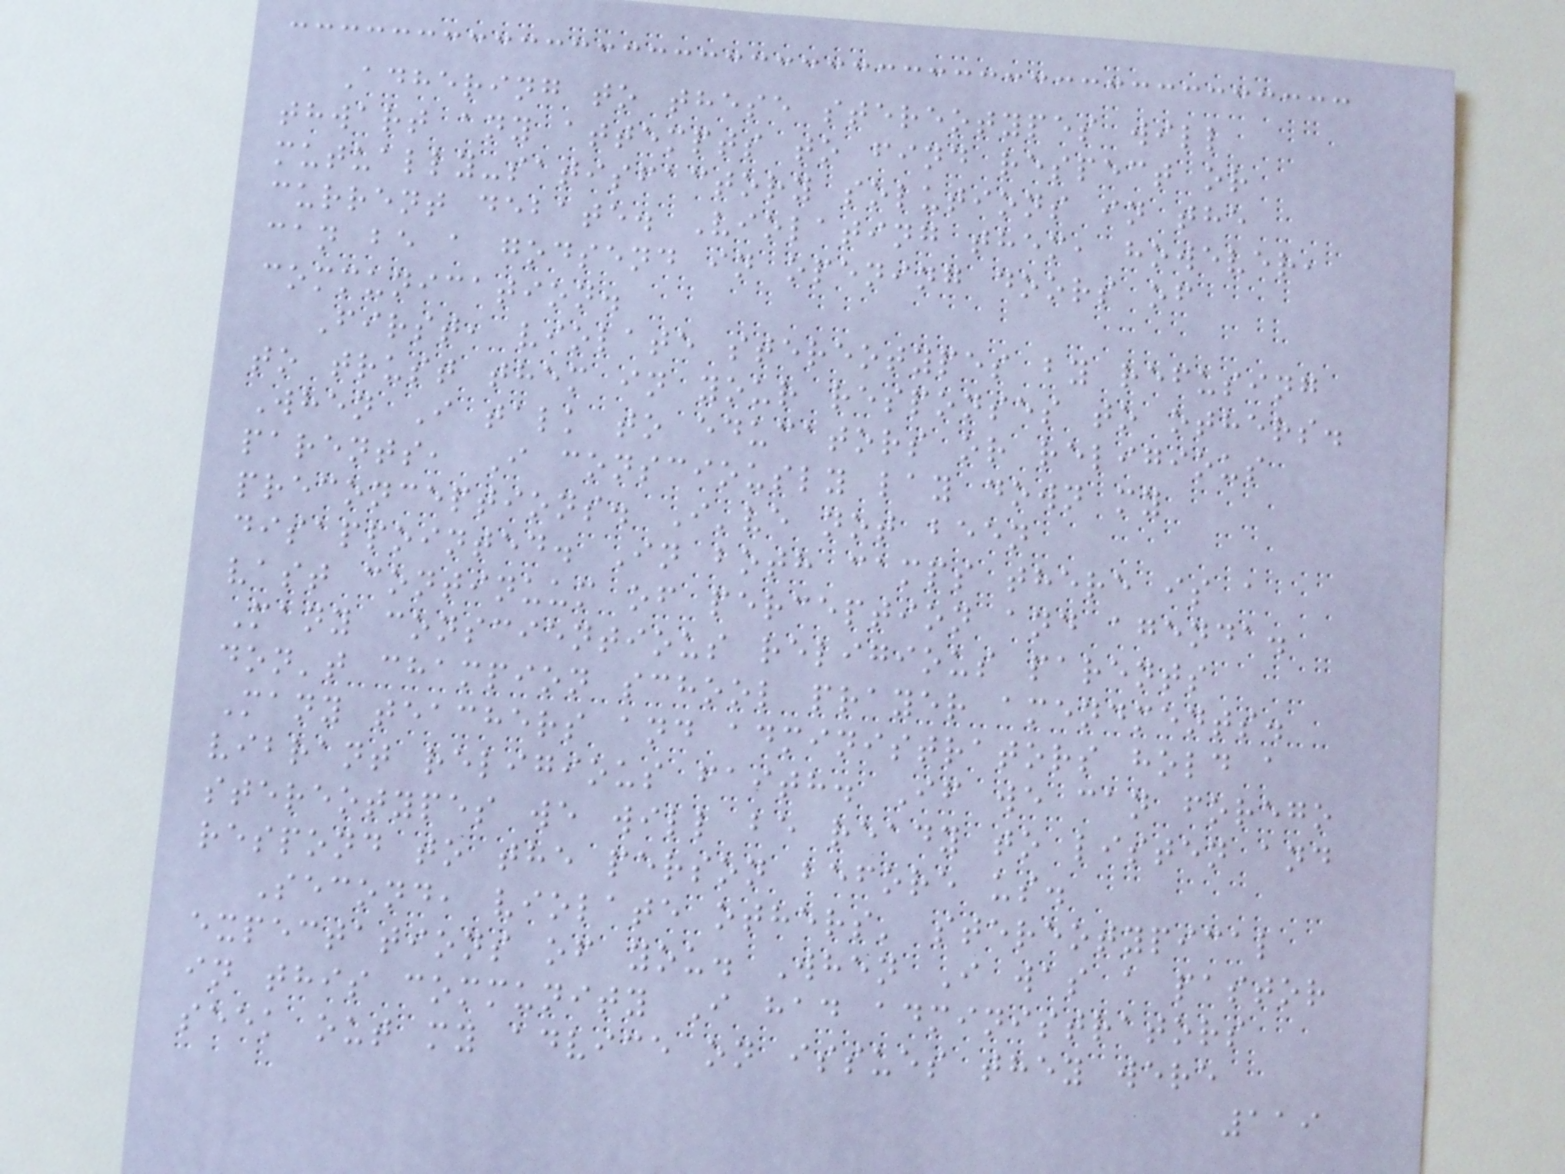Adhering to these stereotypes will
thwart any attempts to find respect or
mutually-satisfactory solutions in the
current debate. Violating them, however,
can be a godsend in opening doors of
communication.
First, violate stereotypes by refusing
to trust them in your responses to others.
When I talk to educators or religious
parents, I consciously lay down my
preconceptions. I've not been
disappointed. In both camps there is a
vast continuum of perception and agenda.
Many conscientious religious parents
don't champion school prayer amendments.
Many teachers and administrators hold a
vibrant religious faith. If we can forego
stereotypes we will be ready to listen and
respond to the person before us.
Second, violate others' stereotypical
expectations of you. When I was a pastor
in this community I had administrators
seek out my advice on issues they were
119
